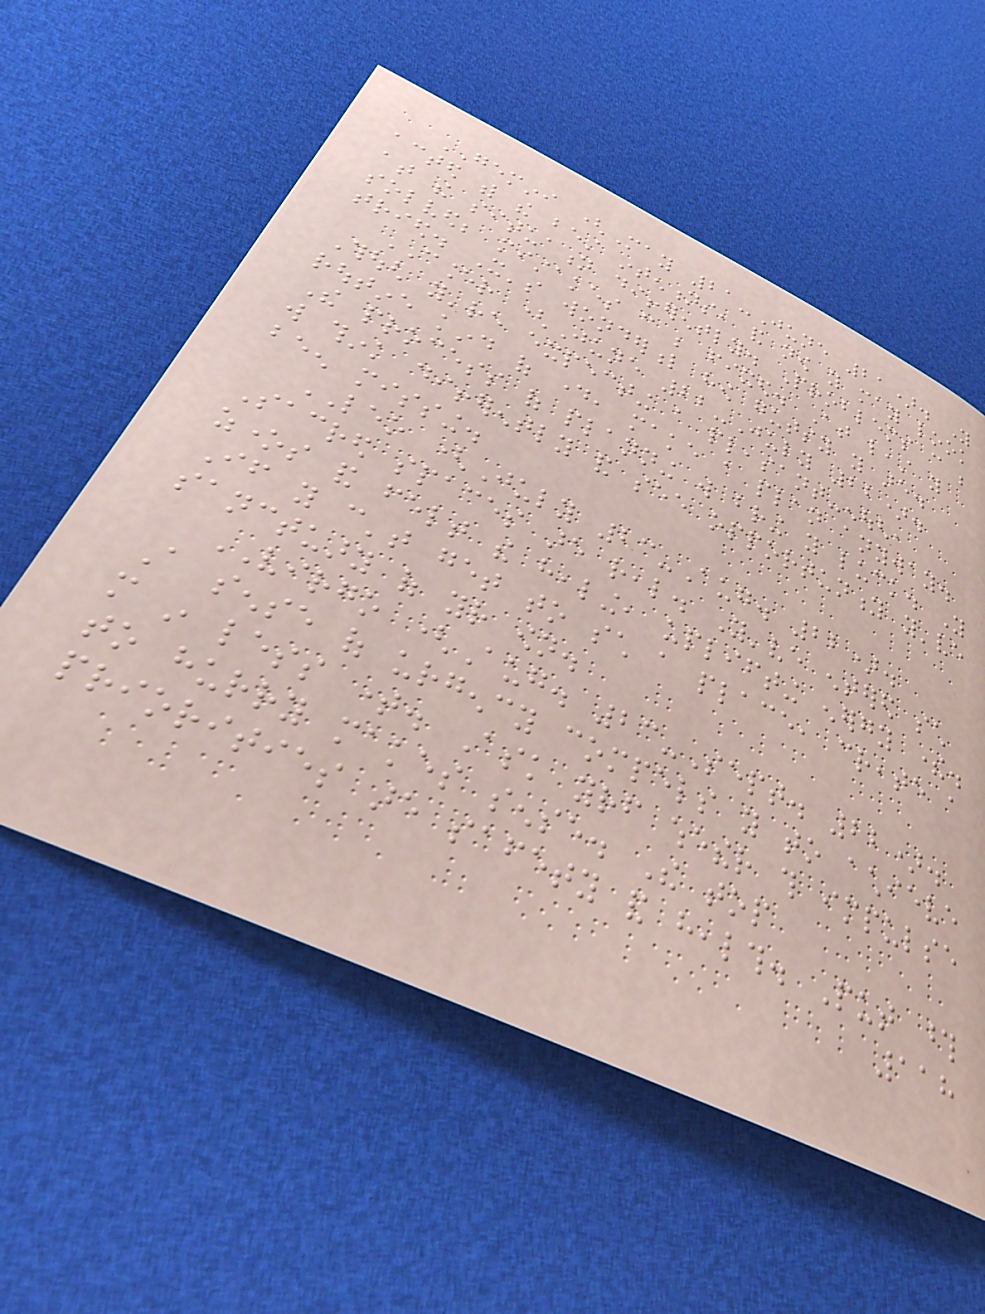GEMINI (May 21-June 21). You
acted with the best intentions, and now you may look
at the situation differently. Problems can be
solved; mistakes can be fixed. At least you
tried. It's wonderful how gutsy you are.
CANCER (June 22-July 22).
Though you're expecting a pleasant-enough,
routine kind of day, make a plan anyway.
The process of planning will bring you luck. You
will think differently and see opportunity you've
been missing.
LEO (July 23-Aug. 22).
Sacred spaces are real. You've entered such
zones and felt the healing, uplifting energy there.
If you can't get to such a place, create a
sanctuary of your own.
VIRGO (Aug. 23-Sept. 22).
A sense of urgency compels you to achieve
more in less time. Ask yourself whether this impulse
to hurry makes sense. The top
priorities are safety and health. Put those
118
